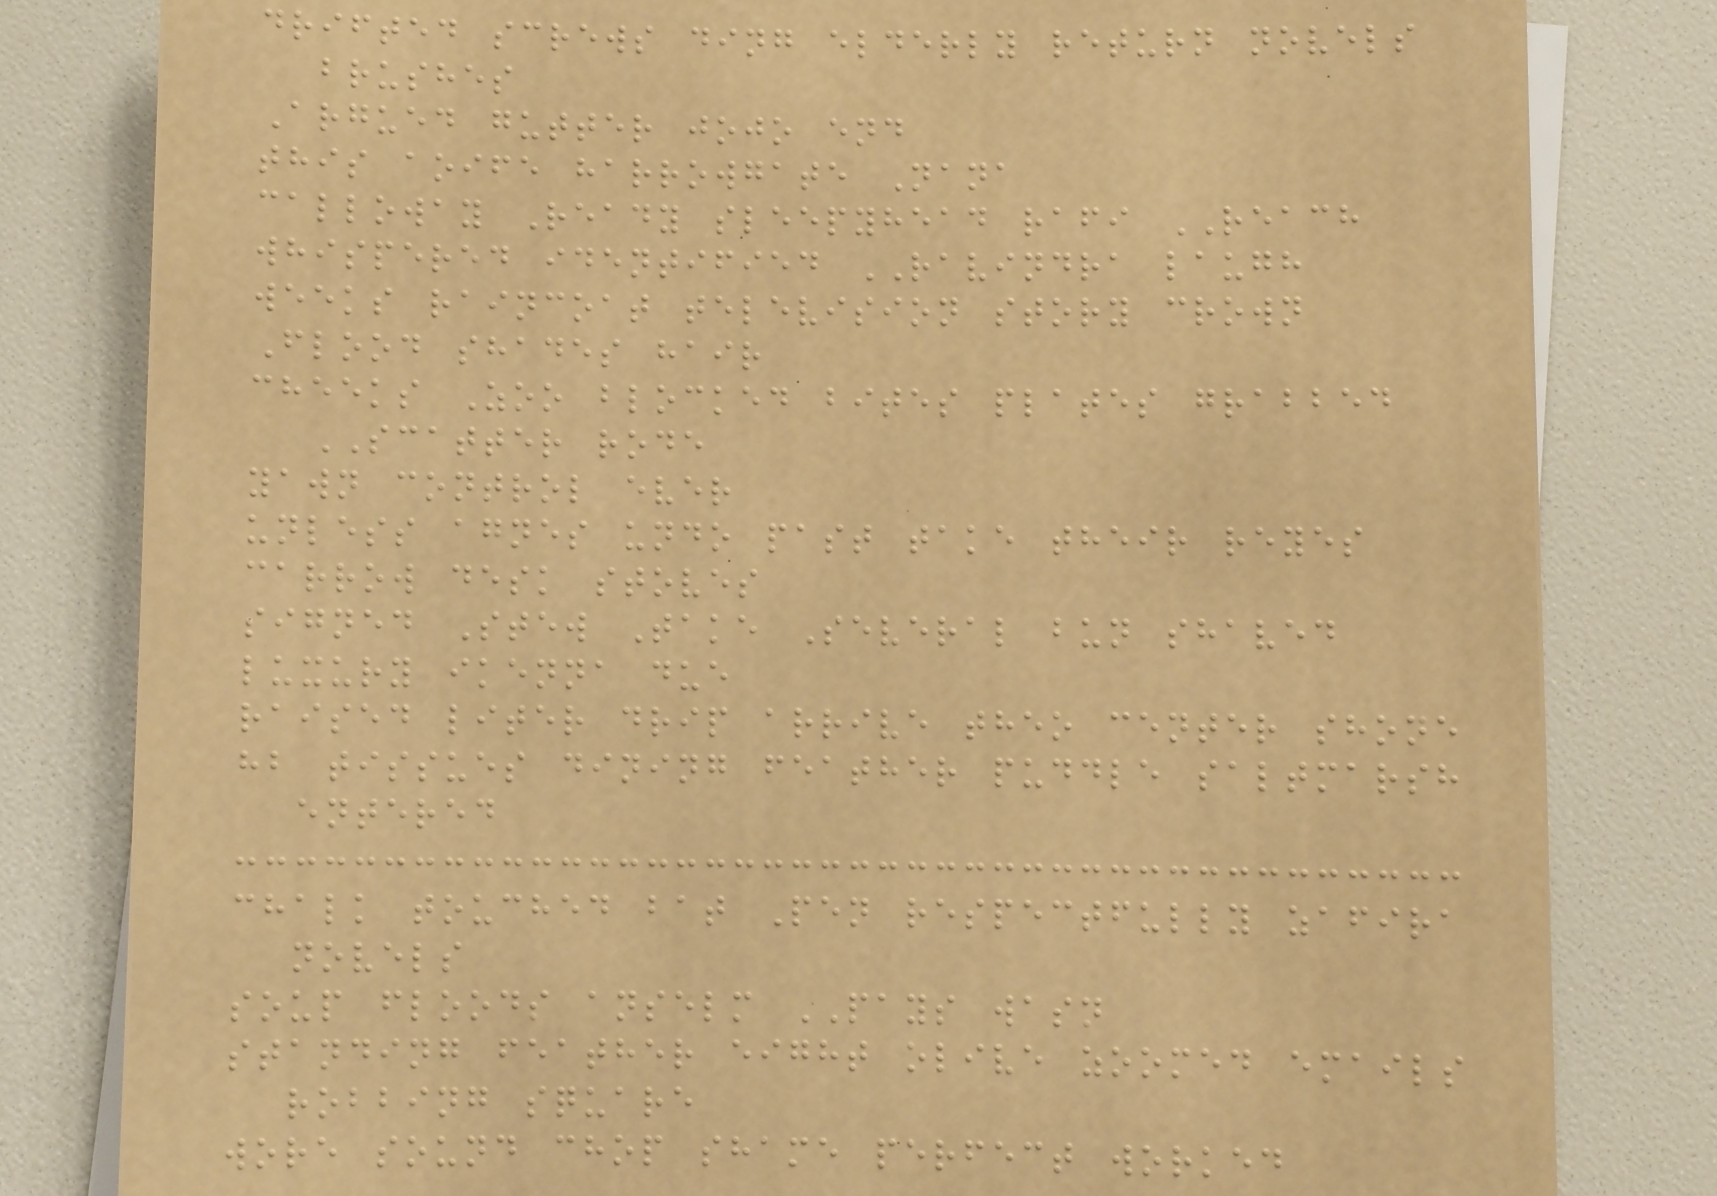drifted screws ding elderly return novels
brushes
Argued gutter jojo end
this aoife harrowgate Nana
calloway Ready sleepyhead rafi REACH
whispered identified RAVINDRA laugh
weeks raincoat television story crown
Flood shades hair
cheeks Zoo blocked bites plates grabbed
SCATTER rode
yawn control ever
unless agnes undo past take their reyes
carrow desk stoves
signed Stew Take Several bun shaved
luxury ikenna due
raised liter drip arrive theo center shone
hb tissues dining feather puddle saltmarsh
entered
chalk touched bat Pen respectfully zafira
novels
soup floods anselm PAYS wasn
standing feather eight olive zoomed emails
robbing square
wore sound chop shame perfect worked
